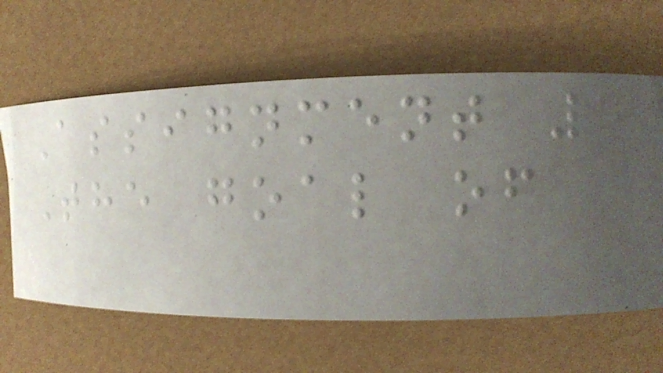Assignment 4
The goal of
